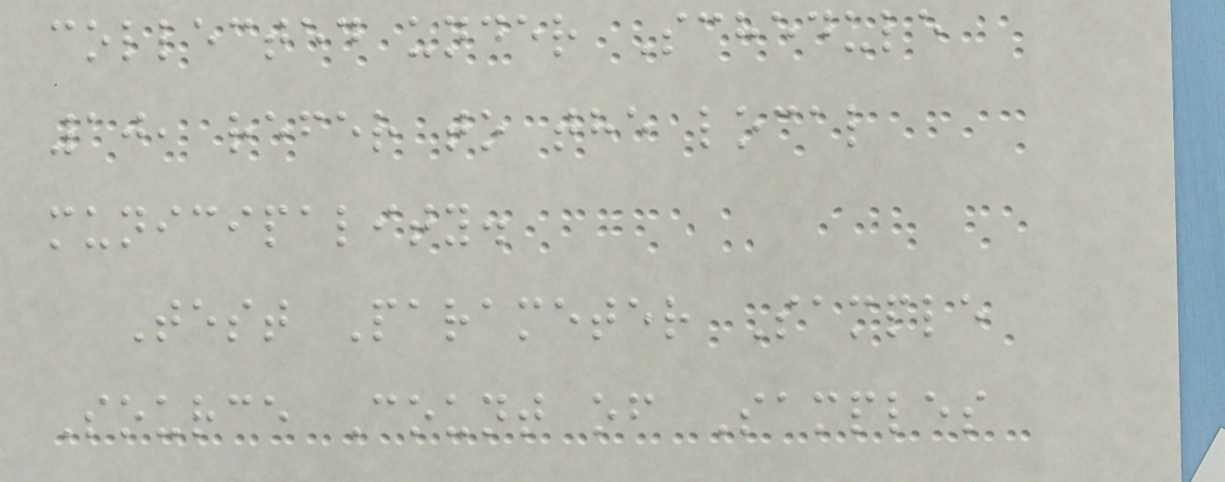collected under Schedule
10, refer to the local
municipality.
Test Parameter Sample
Source Count of Samples
